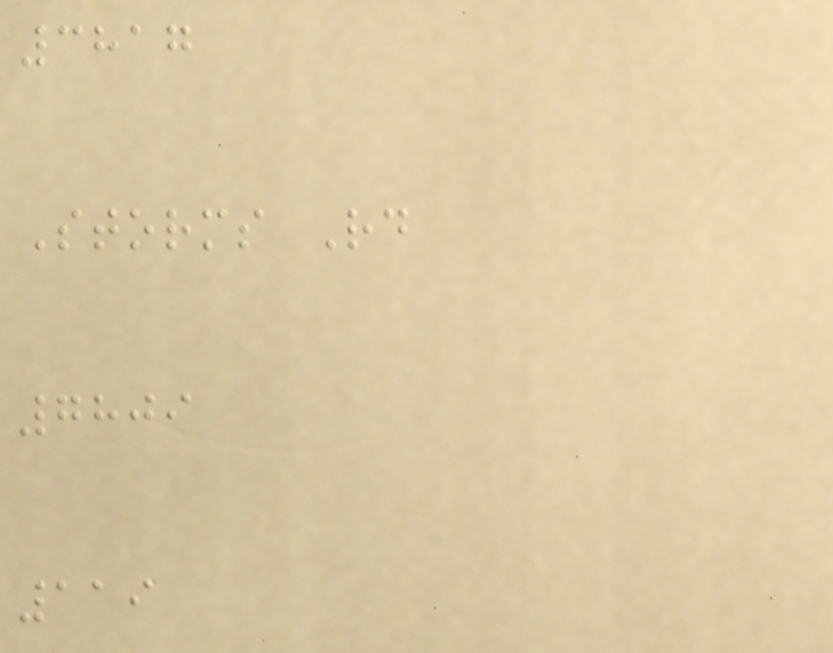3817
Storms Rd
7809
119
